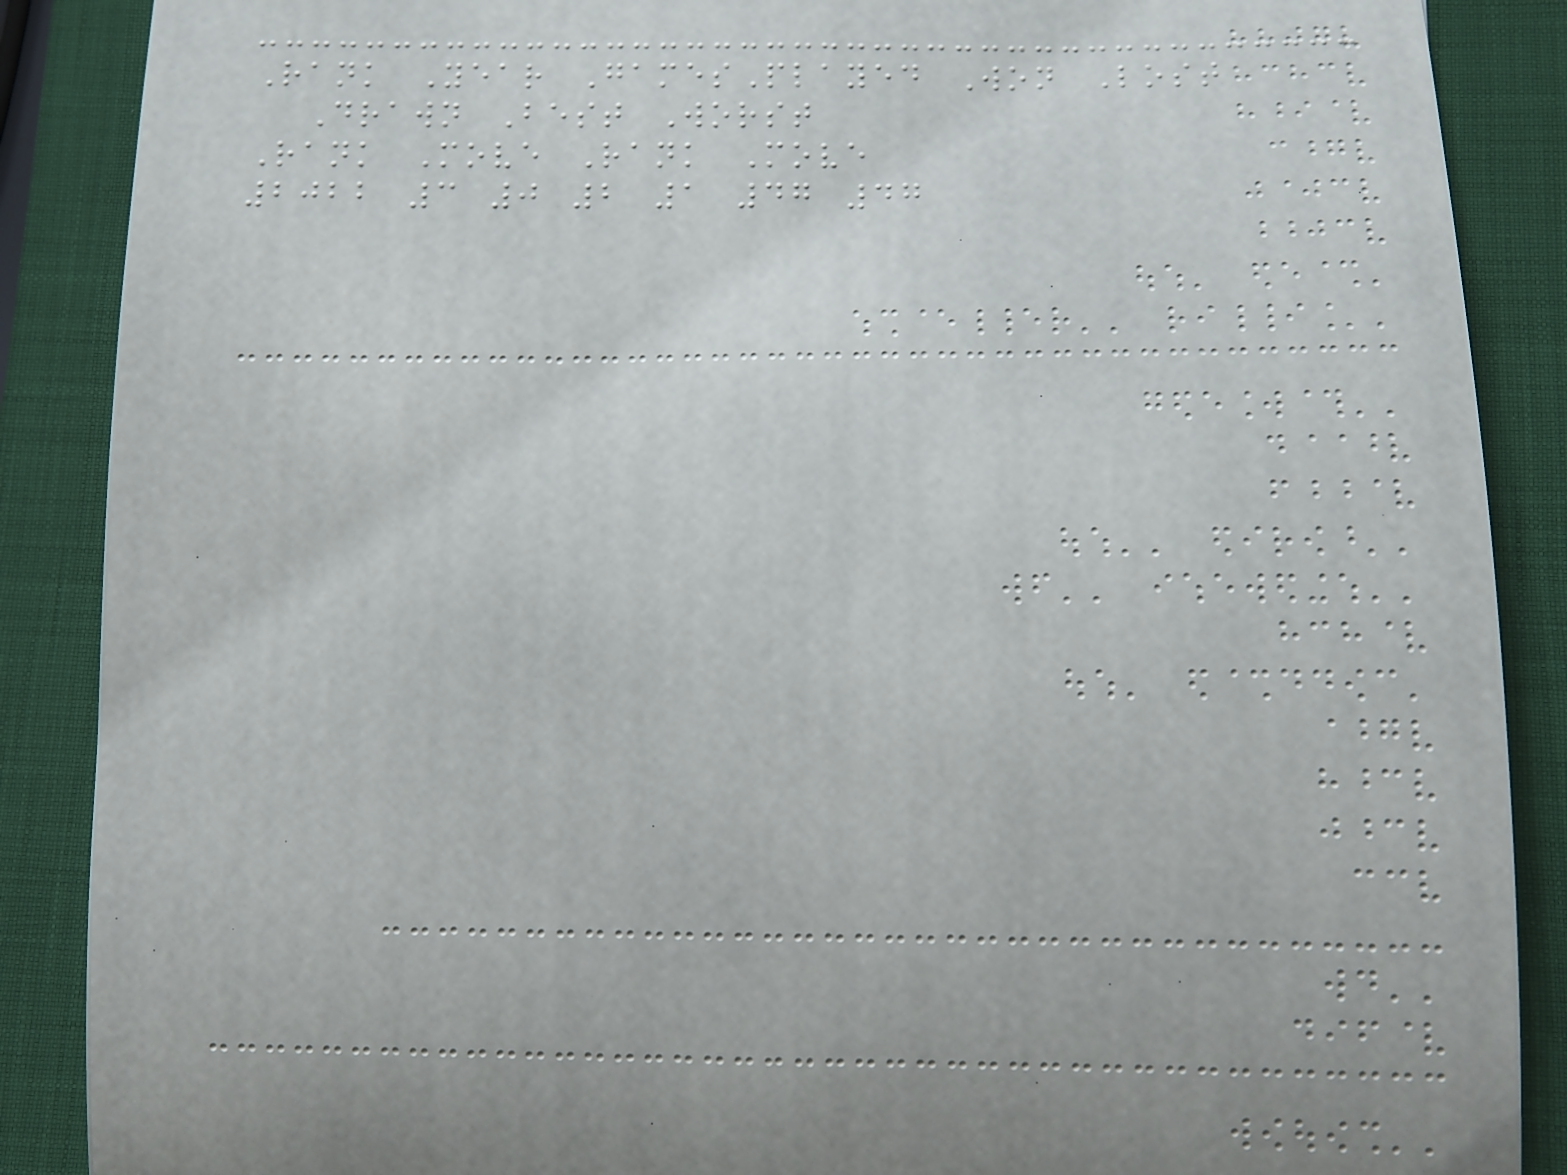Rank Year GamesPlayed Won Lost
Drawn Best Worst
Rank Move Rank Move
2022 3 0 2 1 47 47
